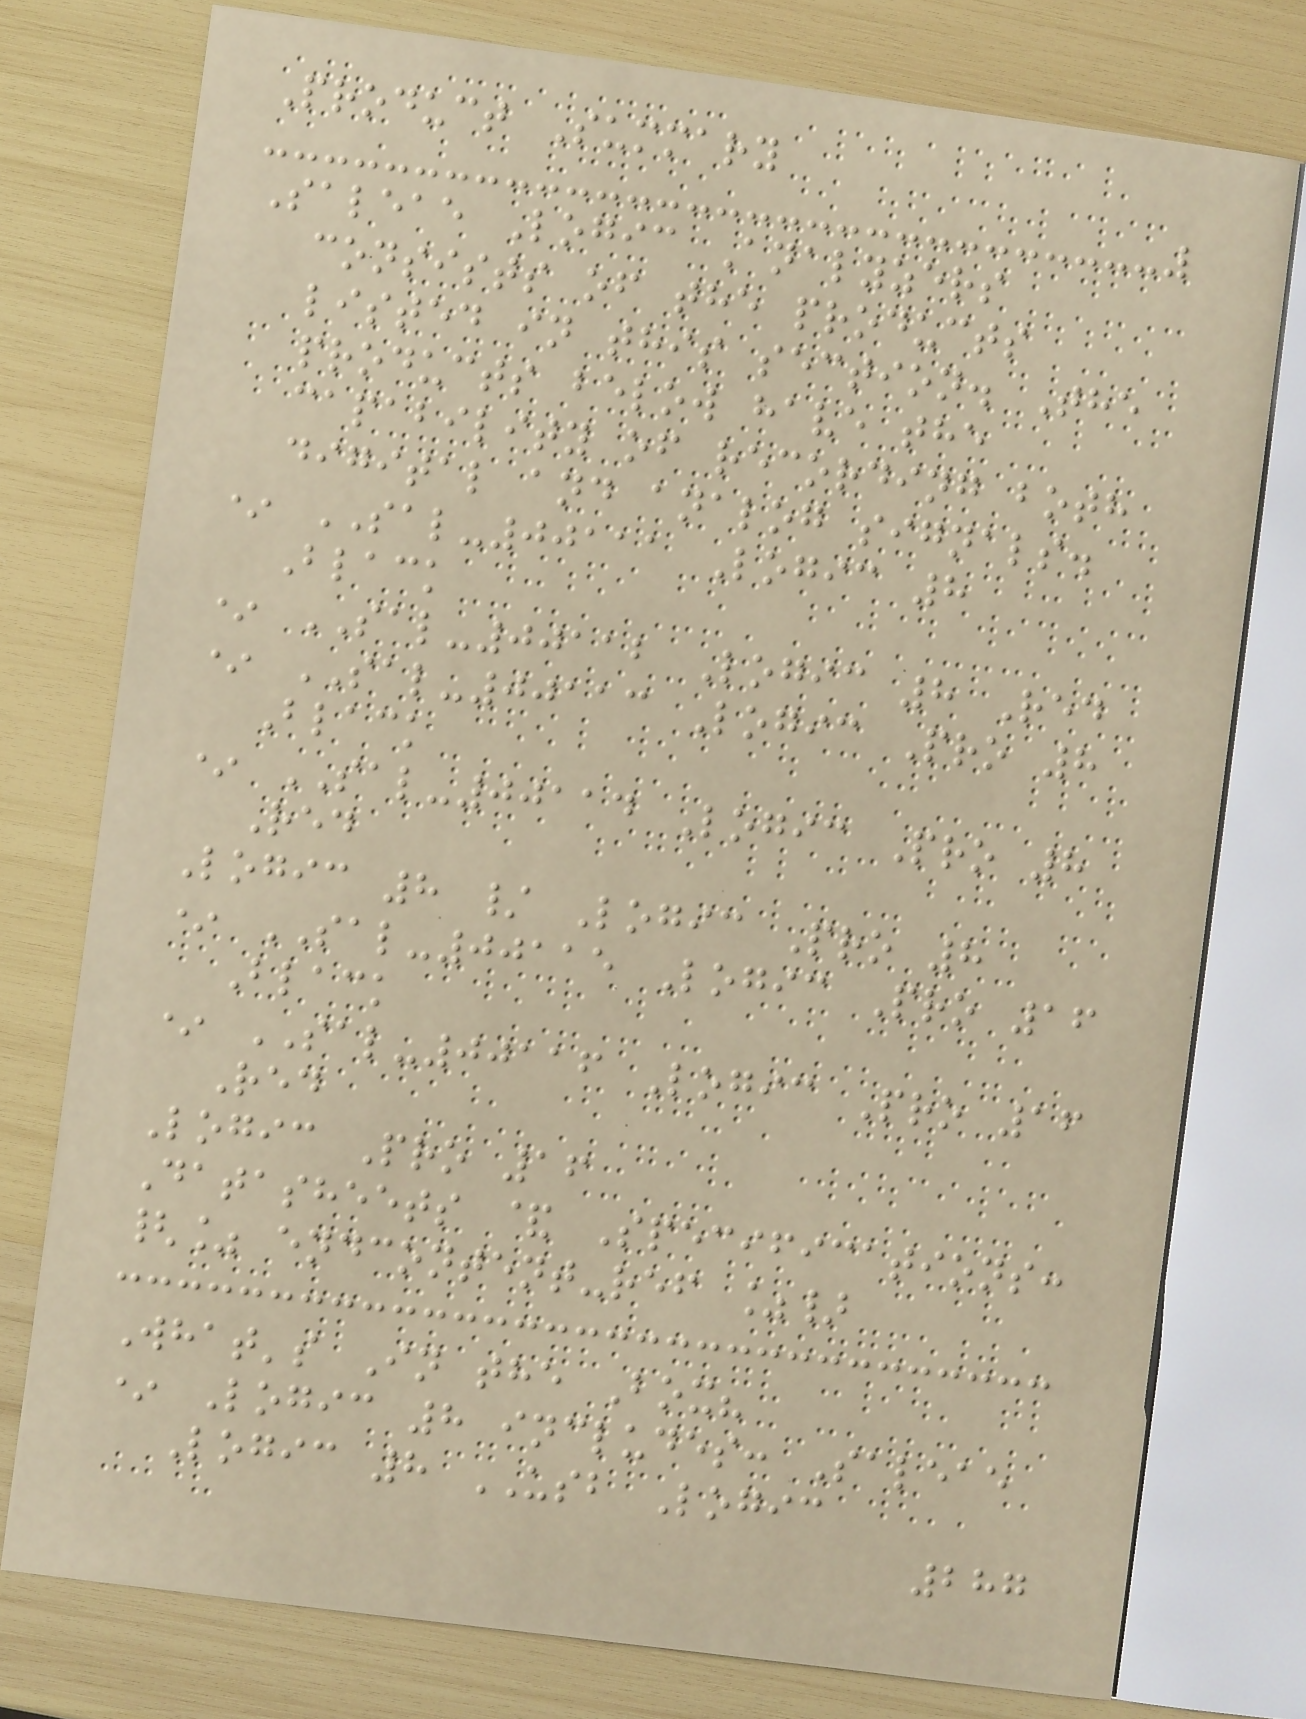Product Summary
Saleae Logic Analyzers
consists of the products
listed in this section. The
products below have the
capability of recording both
digital and analog signals.
* SAL-00111 Logic 8
Black
* SAL-00112 Logic 8 Red
* SAL-00113 Logic Pro 8
Black
* SAL-00114 Logic Pro 8
Red
Logic 8 / Logic Pro 8
* SAL-00115 Logic Pro 16
Black
* SAL-00116 Logic Pro 16
Red
Logic Pro 16
Datasheets & Specifications:
{% endcontent-ref %}
What's In the Box?
* Logic 8 includes: Saleae
Logic 8 USB Logic
287
